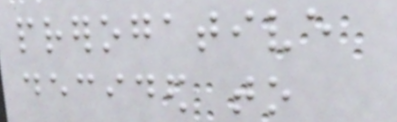prerogative
decided to
